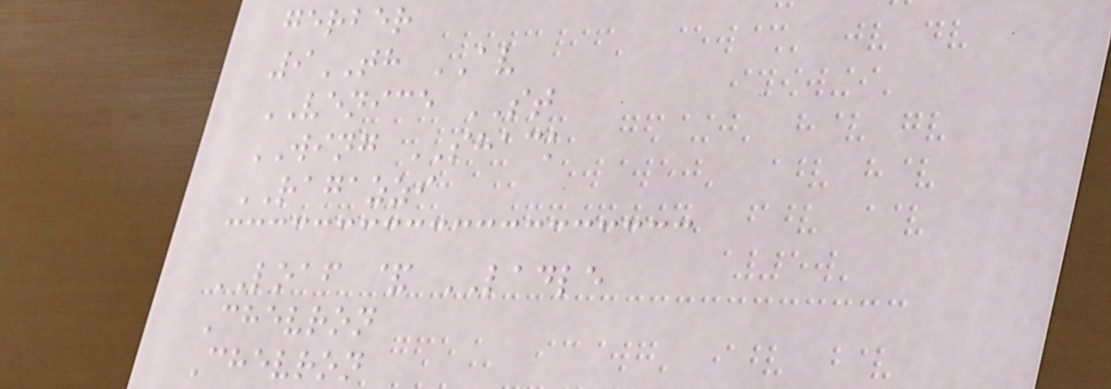gerber
9TH AV
VENICE ST
WING SHACK
RAGAZZI
LOAF & LADLE
Chevron
Chevron
